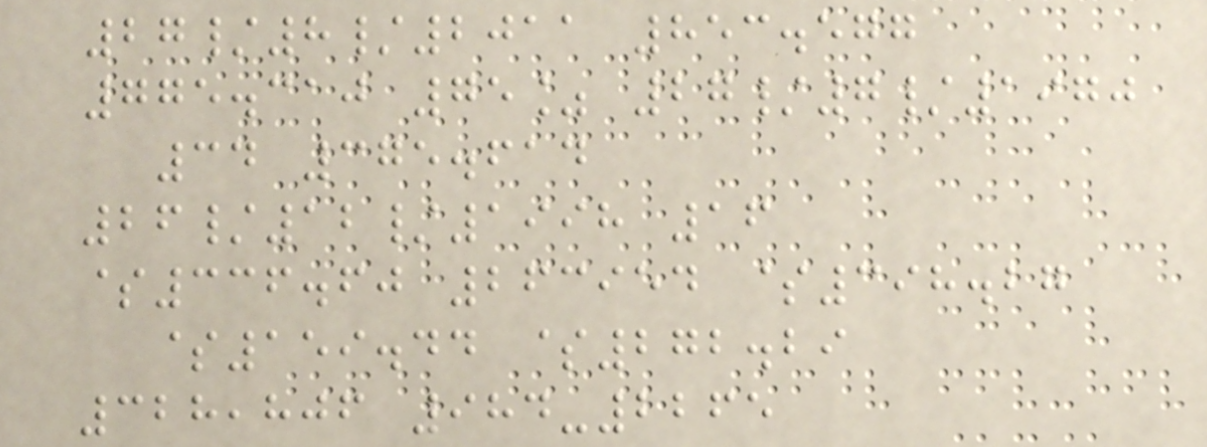27/8/2011 853.577
775.310 75% 27/7/1970
34 375.614
26/12/1998 16
$336.60 263954 $398.27
$159.44 $272.29
328,806 984-2265
